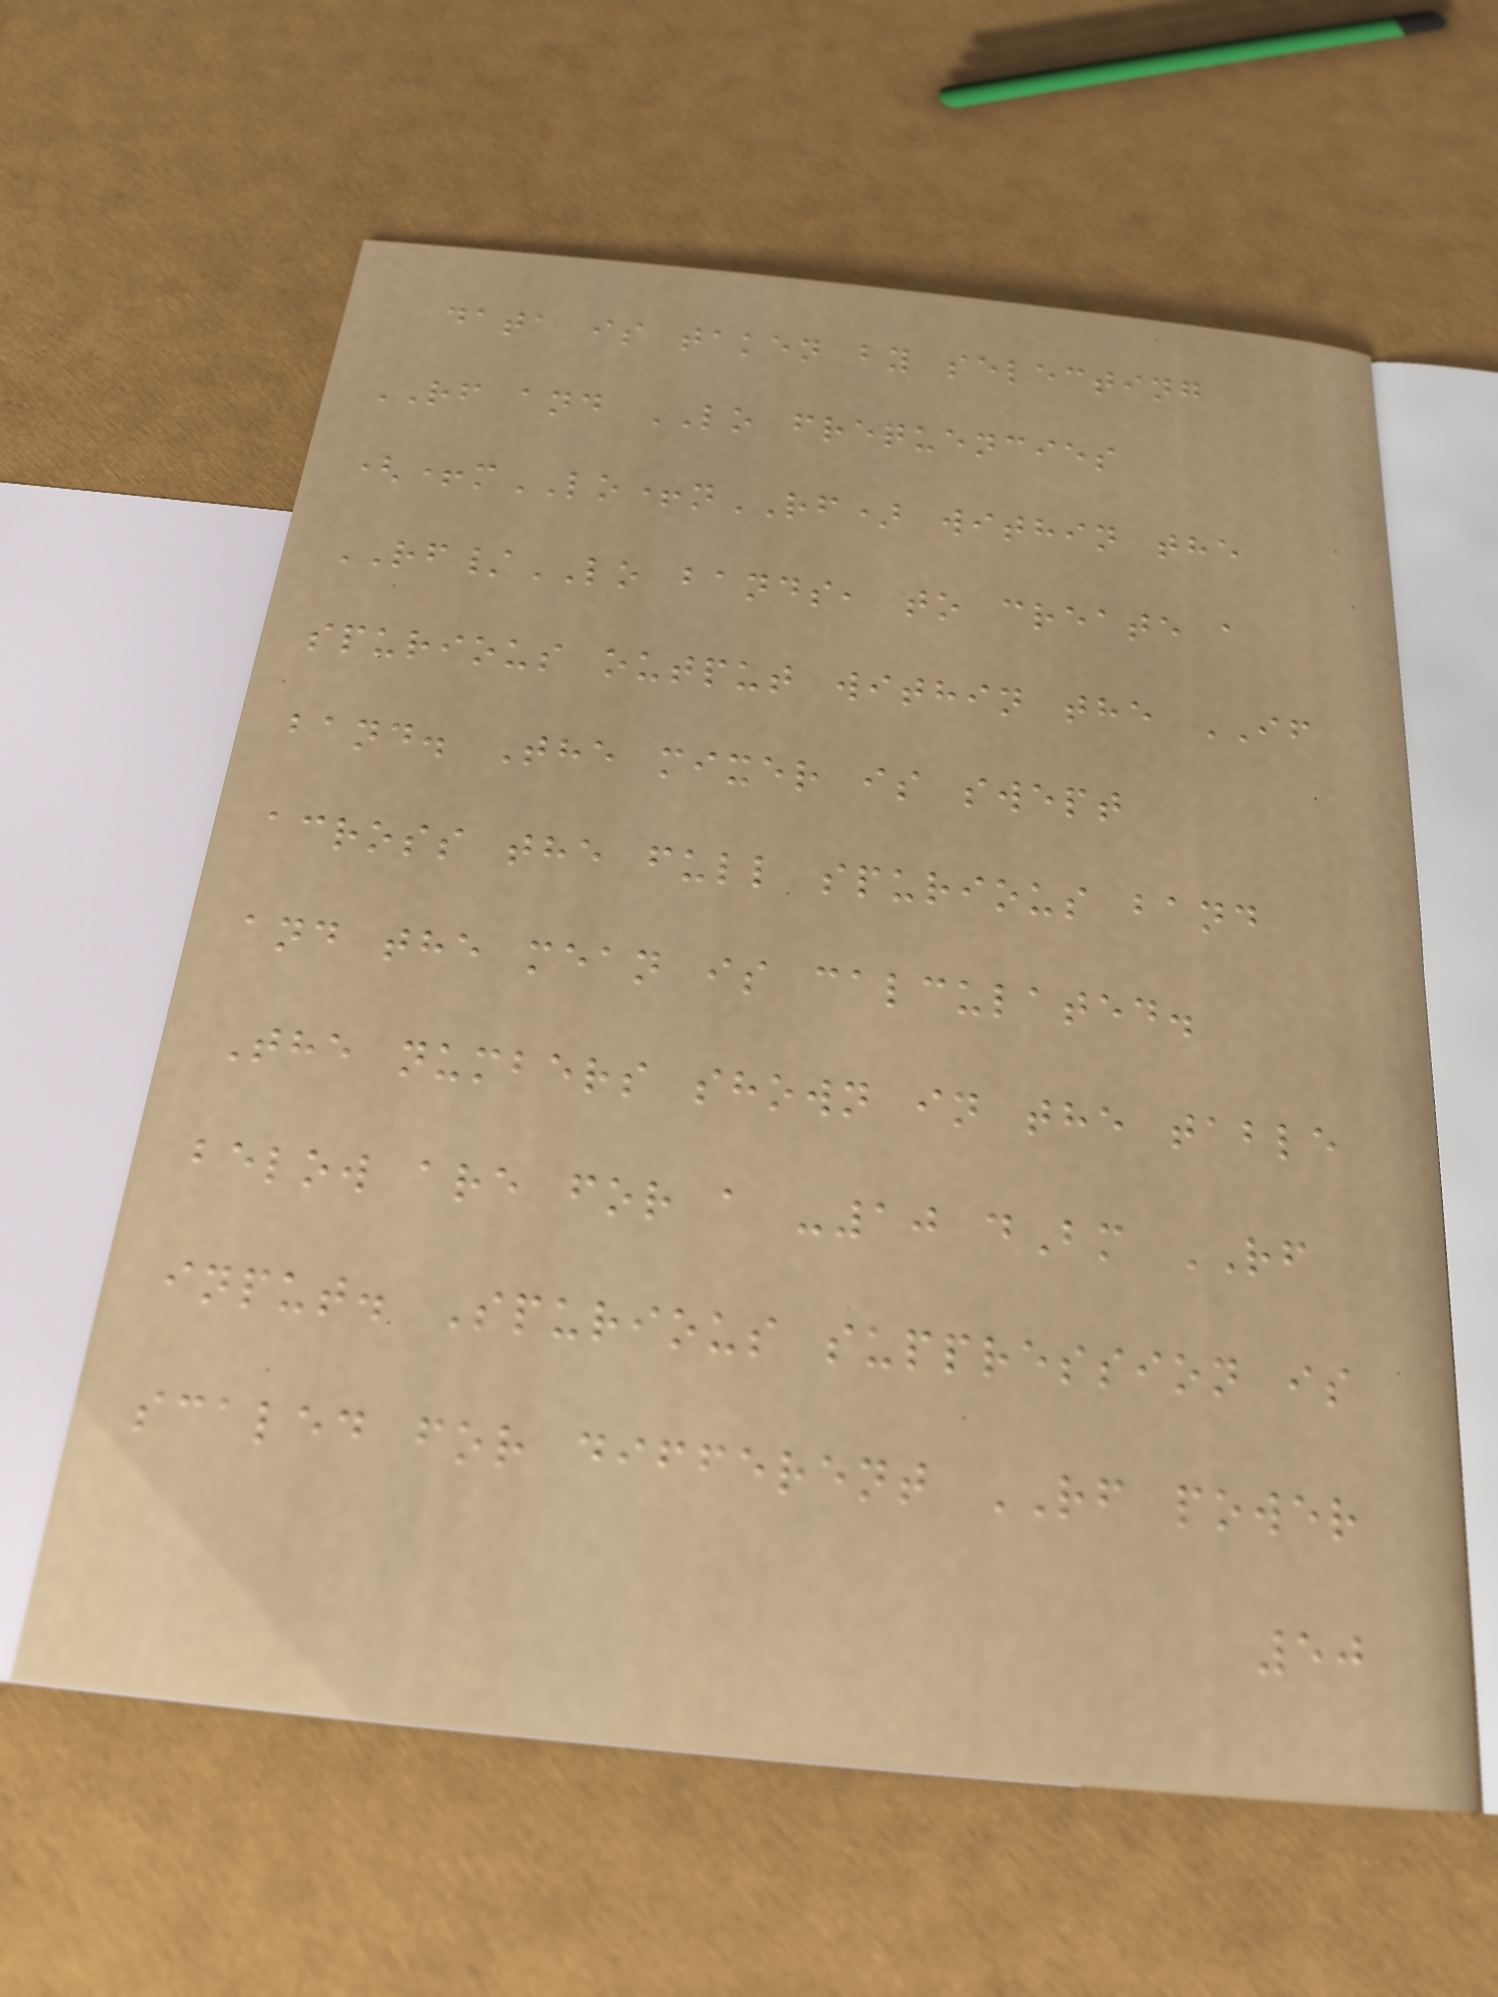data is taken by selecting
RF and LO frequencies
(+mLO+nRF) within the
RF/LO bands, to create a
spurious output within the IF
band. The mixer is swept
across the full spurious band
and the mean is calculated.
The numbers shown in the table
below are for a -10 dBm RF
input. Spurious suppression is
scaled for different RF power
50
